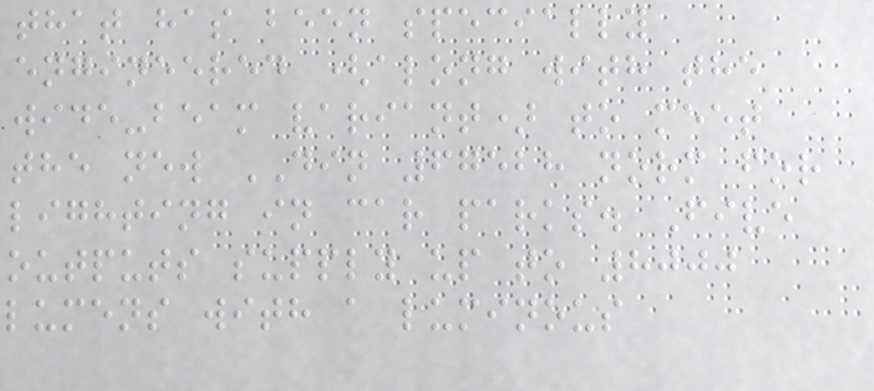that has been specially
engineered (along with the
wide-beam variant) to meet
the new DIN 67528 norm for
lighting in car parks. Five
outputs supply up to 8000
lumens with a luminous
